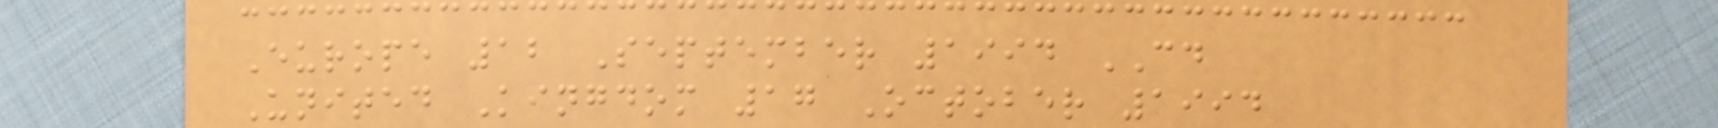Europe 12 September 1994 CD
United Kingdom 17 October 1994
